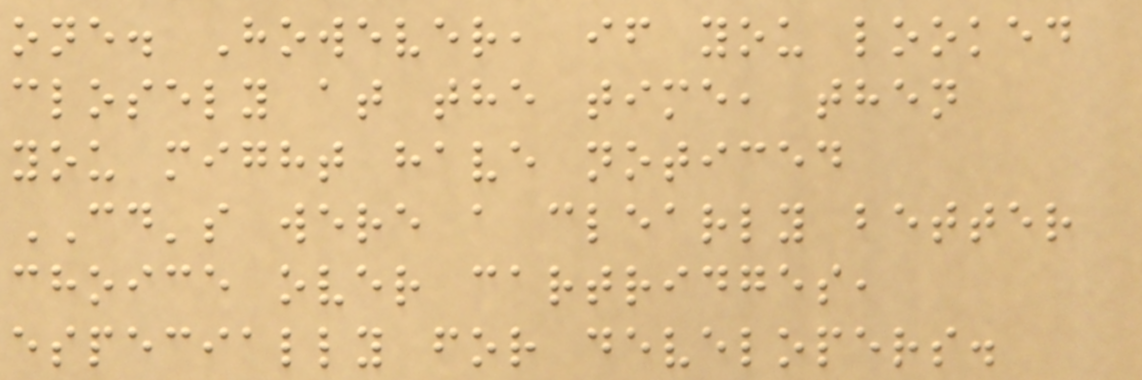one. However, if you looked
closely at the time, then
you might have noticed
CD's were a clearly better
choice over cartridges,
especially for developers.
